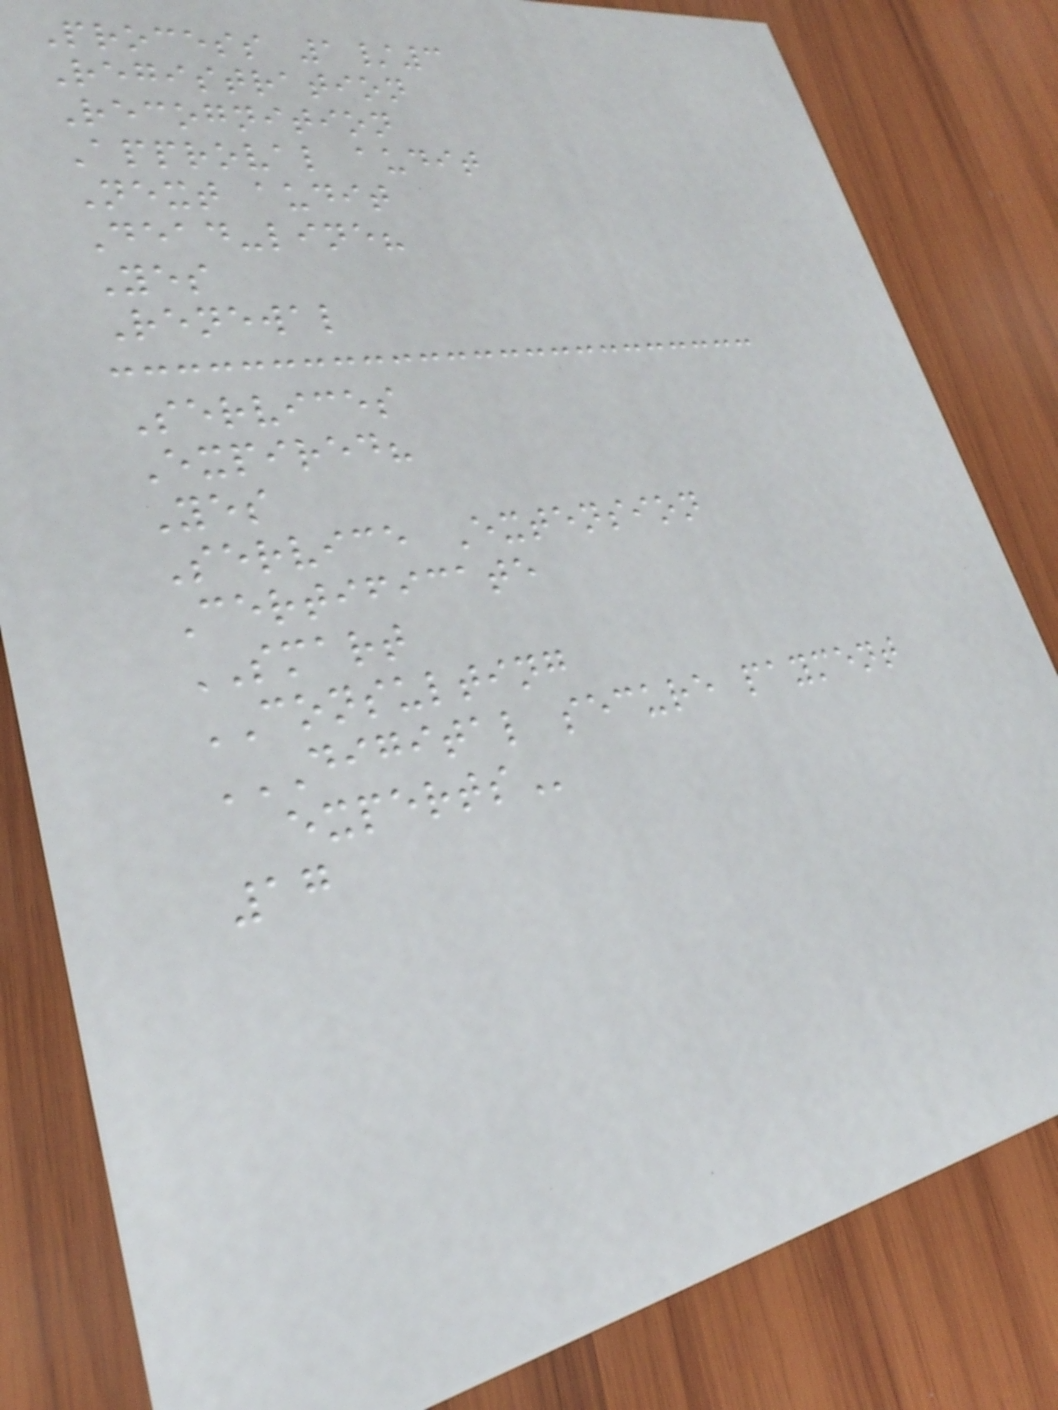Process 1/3
Registration
Recognition
Approval audit
Next audit
Dead-line?
Yes
Renewal
Services
Expired?
Yes
Service Extension
Certificate
SMART
CONSULTING
DIGITAL SECURE PAYMENT
EXPERTS
17
